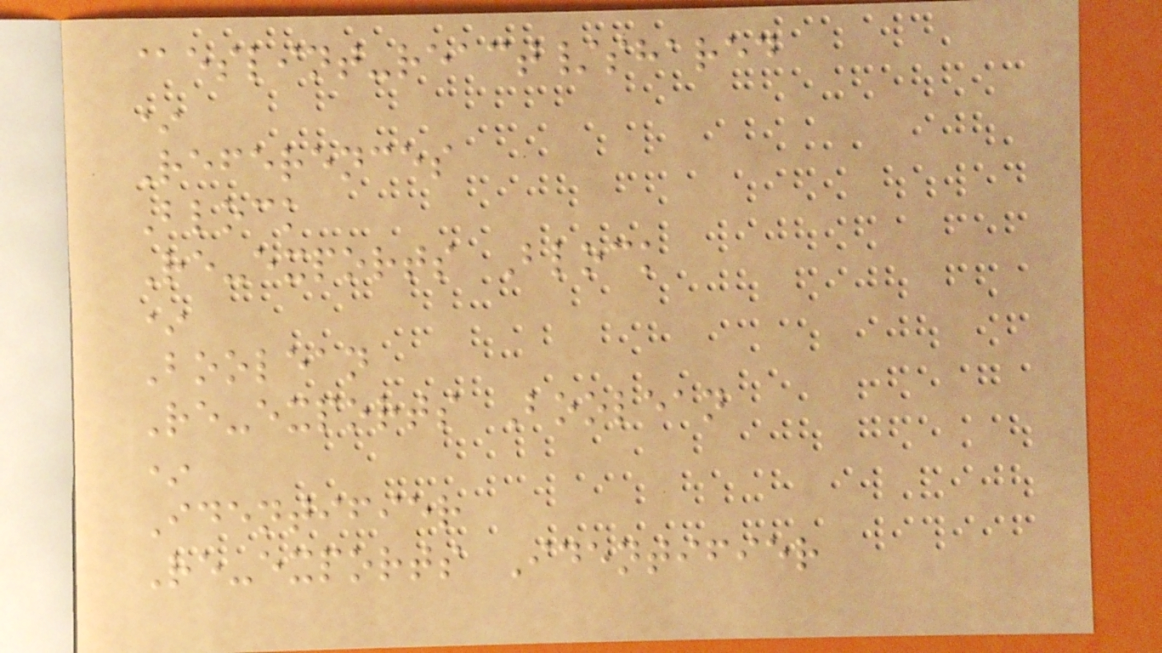@eslint-react/shared
*
References
Block
Re-exports Block
*
Boolean
Re-exports Boolean
*
Identifier
Re-exports Identifier
